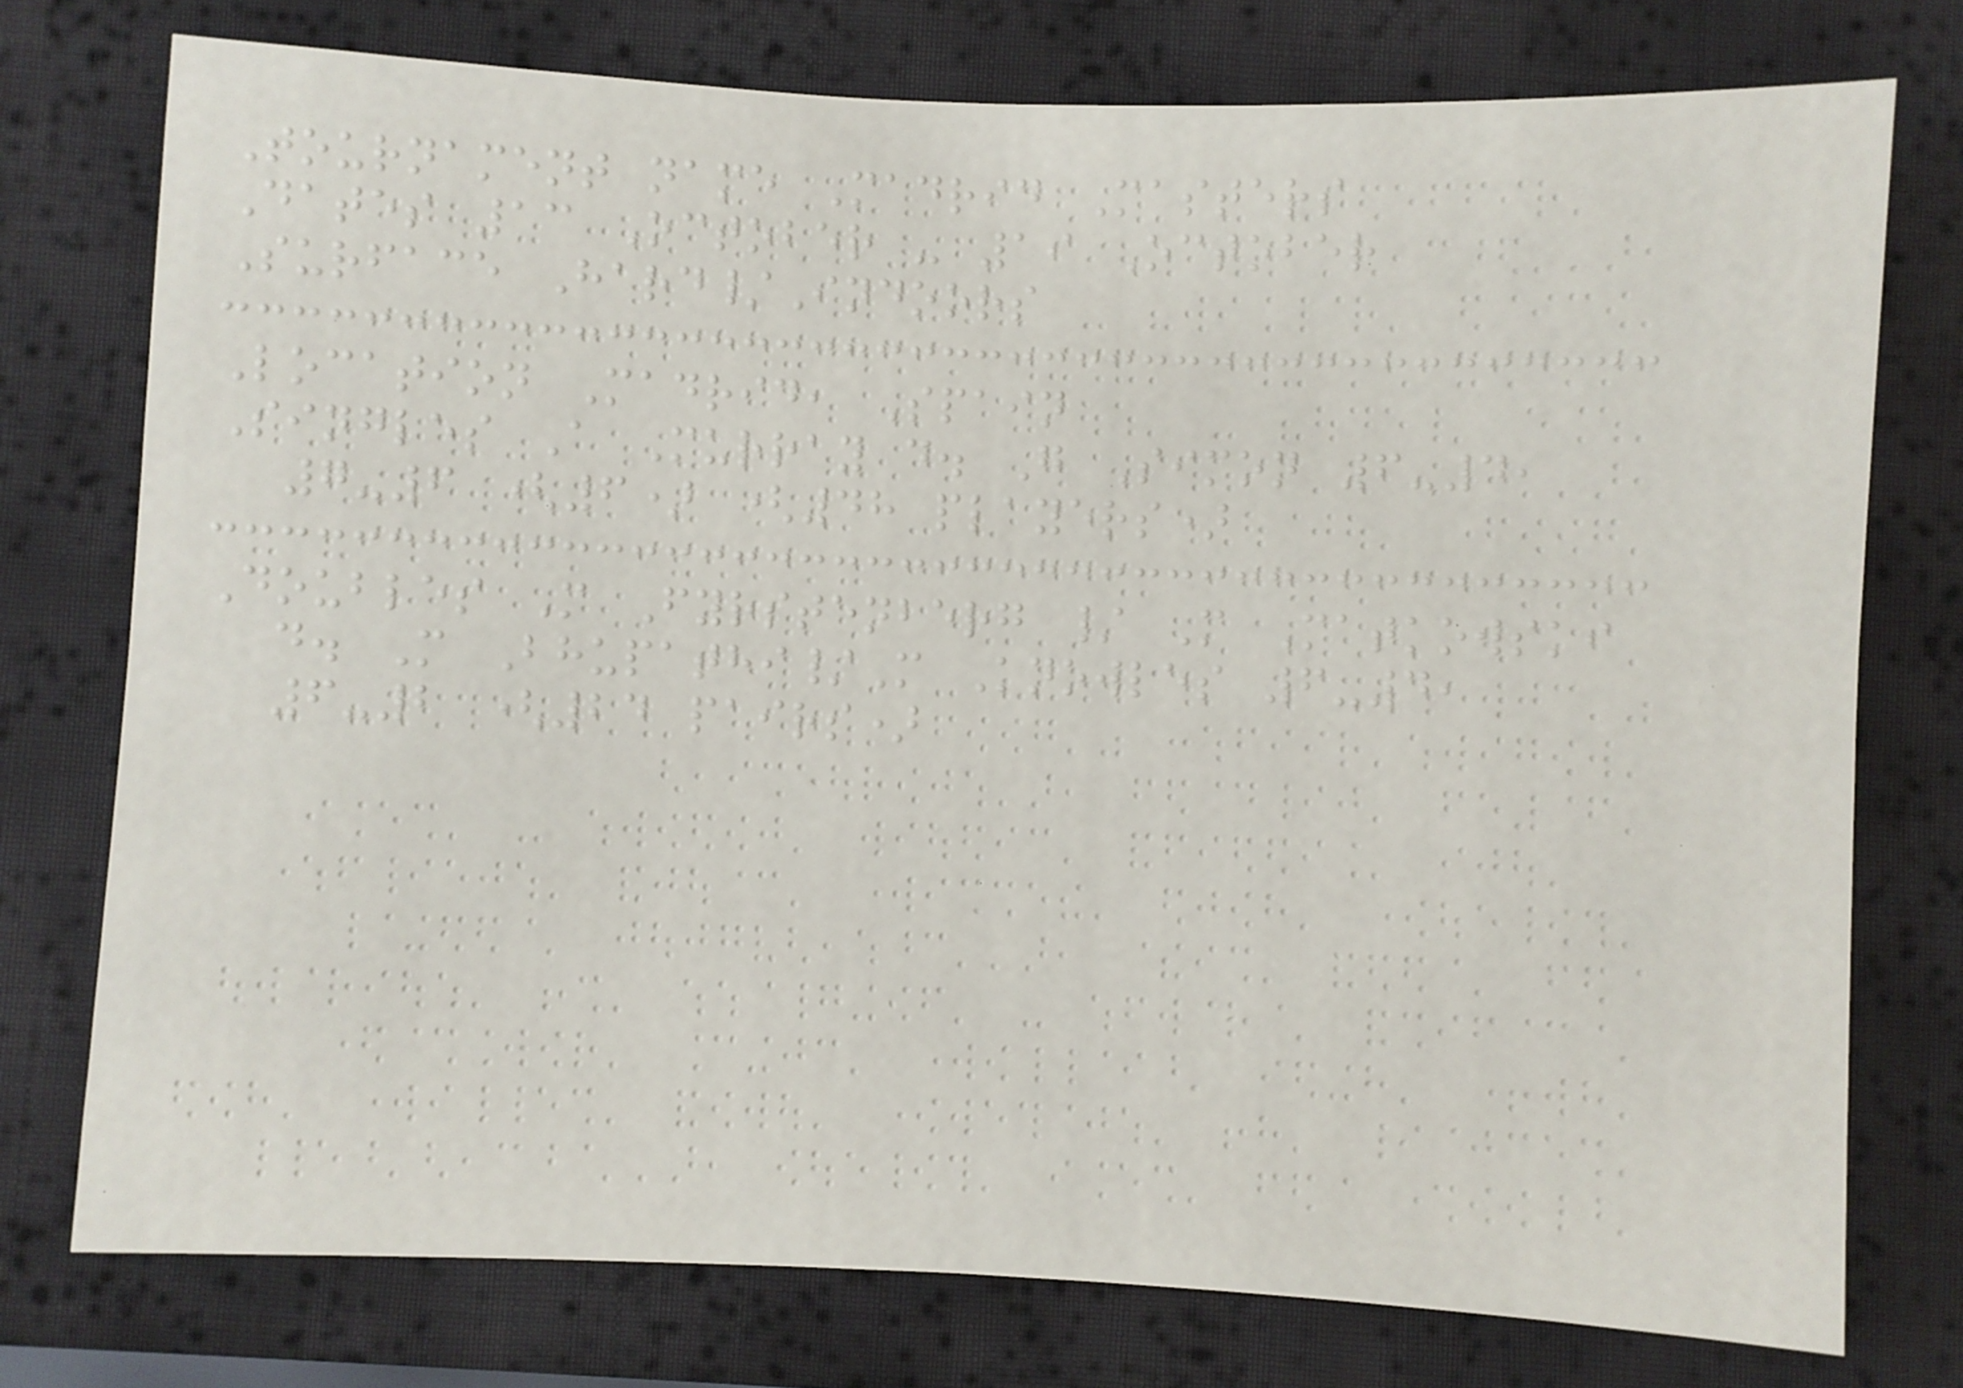Tournament name Madrid Masters
Dates 13 October - 19 October
Surface Hard/Indoors
Location Madrid, Spain
Singles A Murray d. G Simon 6-4,
7-6 (6) (48 players)
Doubles M Fyrstenberg / M Matkowski
d. M Bhupathi/M Knowles 6-4,
6-2 (24 pairs)
